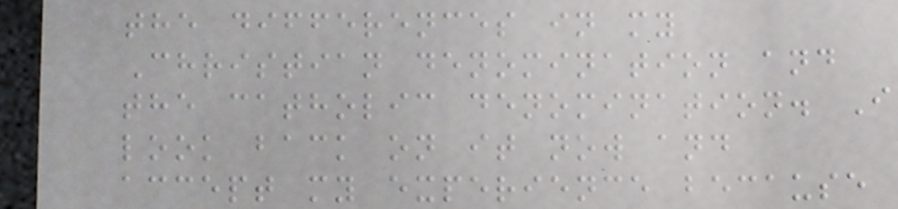the differences in my
Christian denomination and
the catholic denomination. I
look back on it now and
accept my experience because
